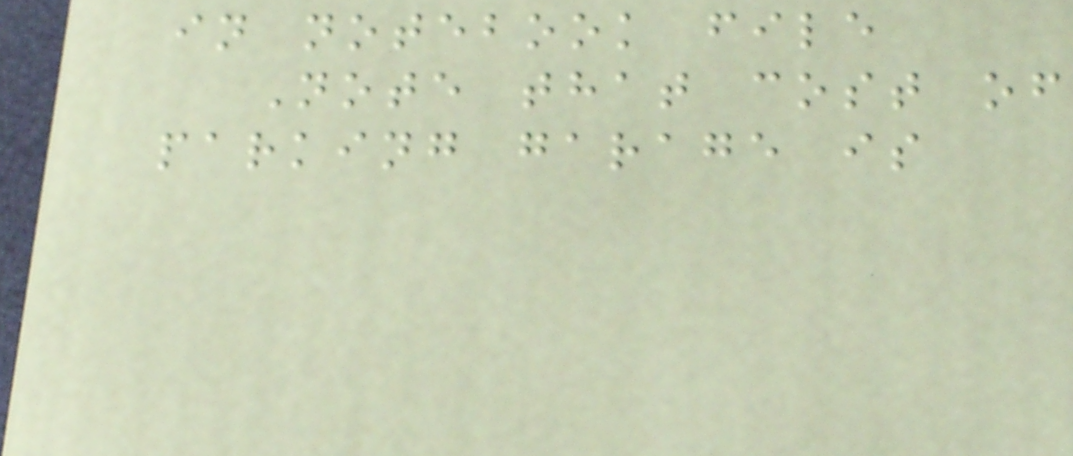in notebook file
Note that cost of
parking garage is
